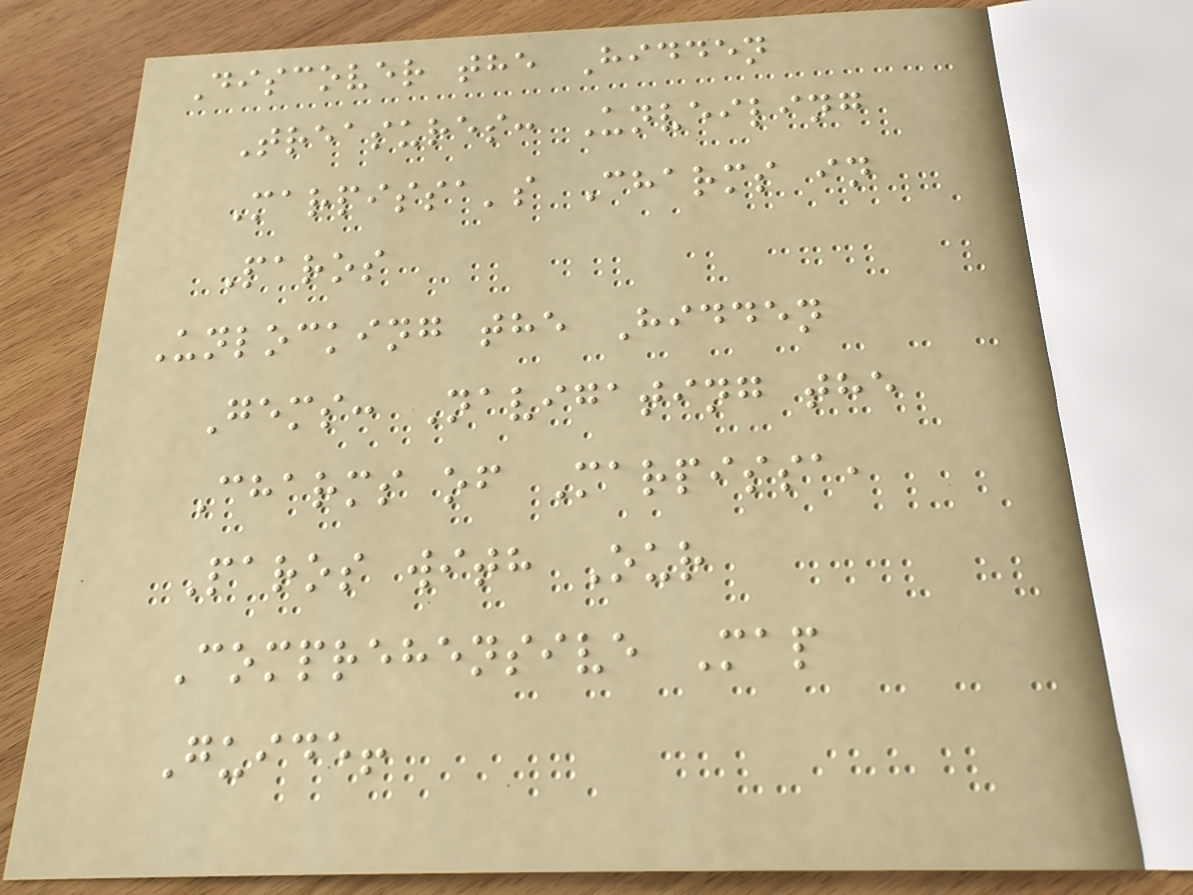Discover the Hidden
Treasures: Unveiling
Marpissa's Charms in
Paros
Unlocking the Hidden
Gems: Navigating the
Charms of Marpissa,
Paros with Our
Comprehensive Map
Guide!
